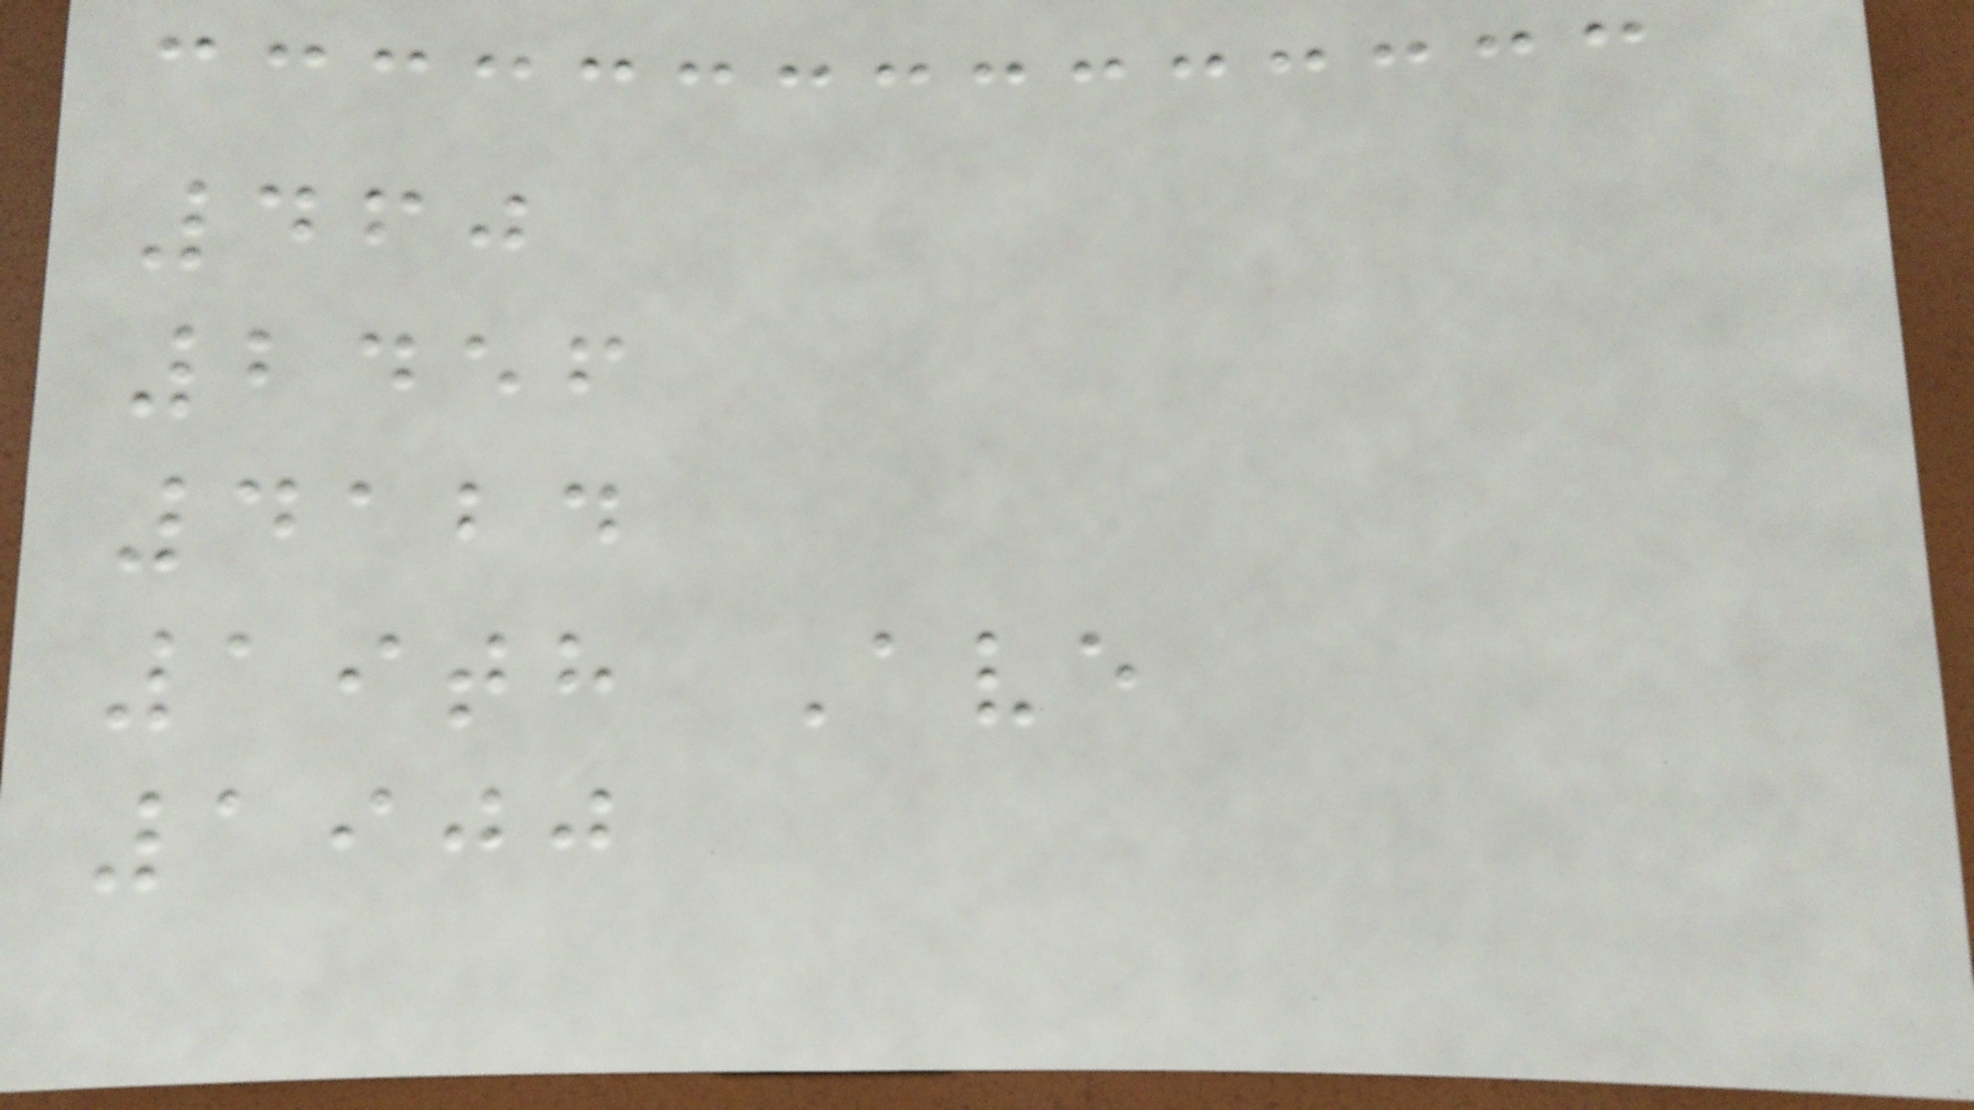460
2456
4124
19th Ave
1900
